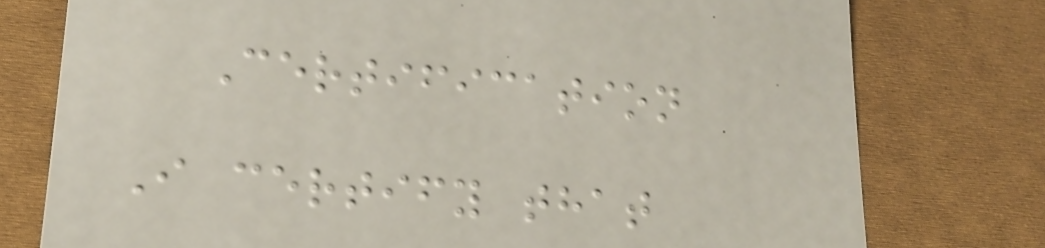Certification
I certify that
